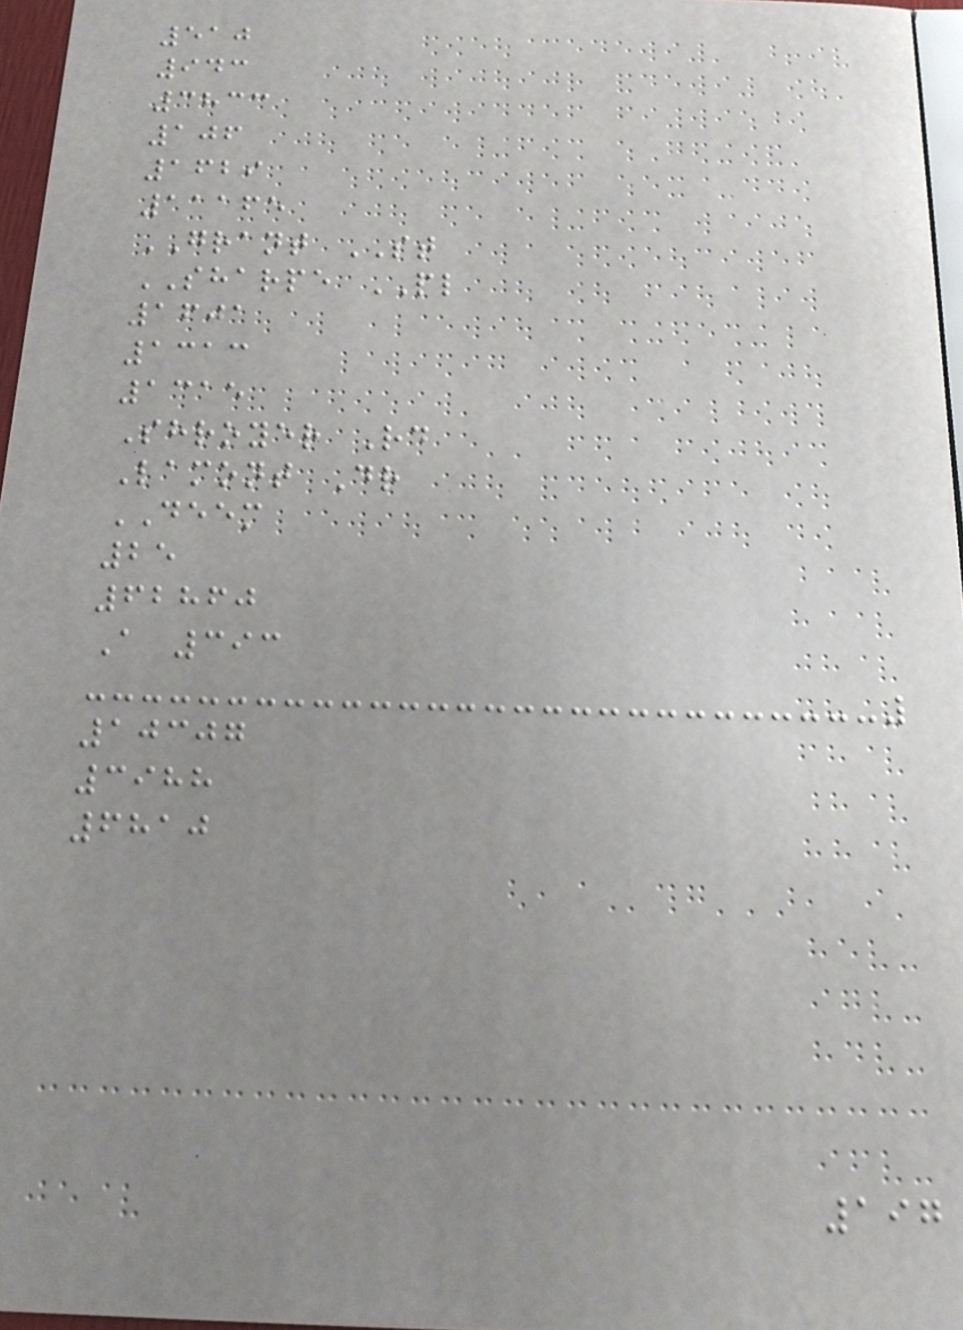510
943
3833
106
1629
11165
GRANT ST
SHARPE PL
1601
1313
1315
Shroyer Rd
Lamont Dr
DEEM
25
62860
A 393
10307
3988
6810
197
